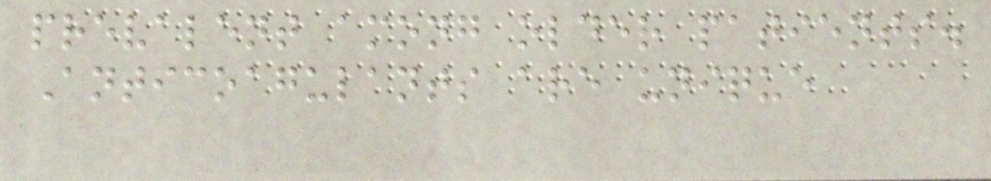prevalent among older patients.
Anticoagulants are unique
